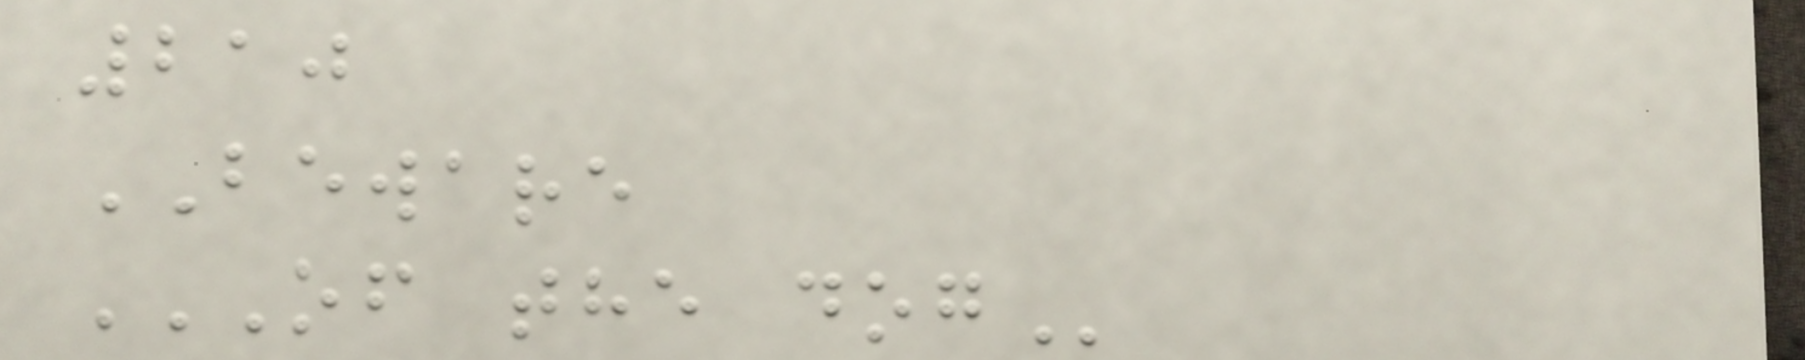210
BEWARE
OF THE DOG
